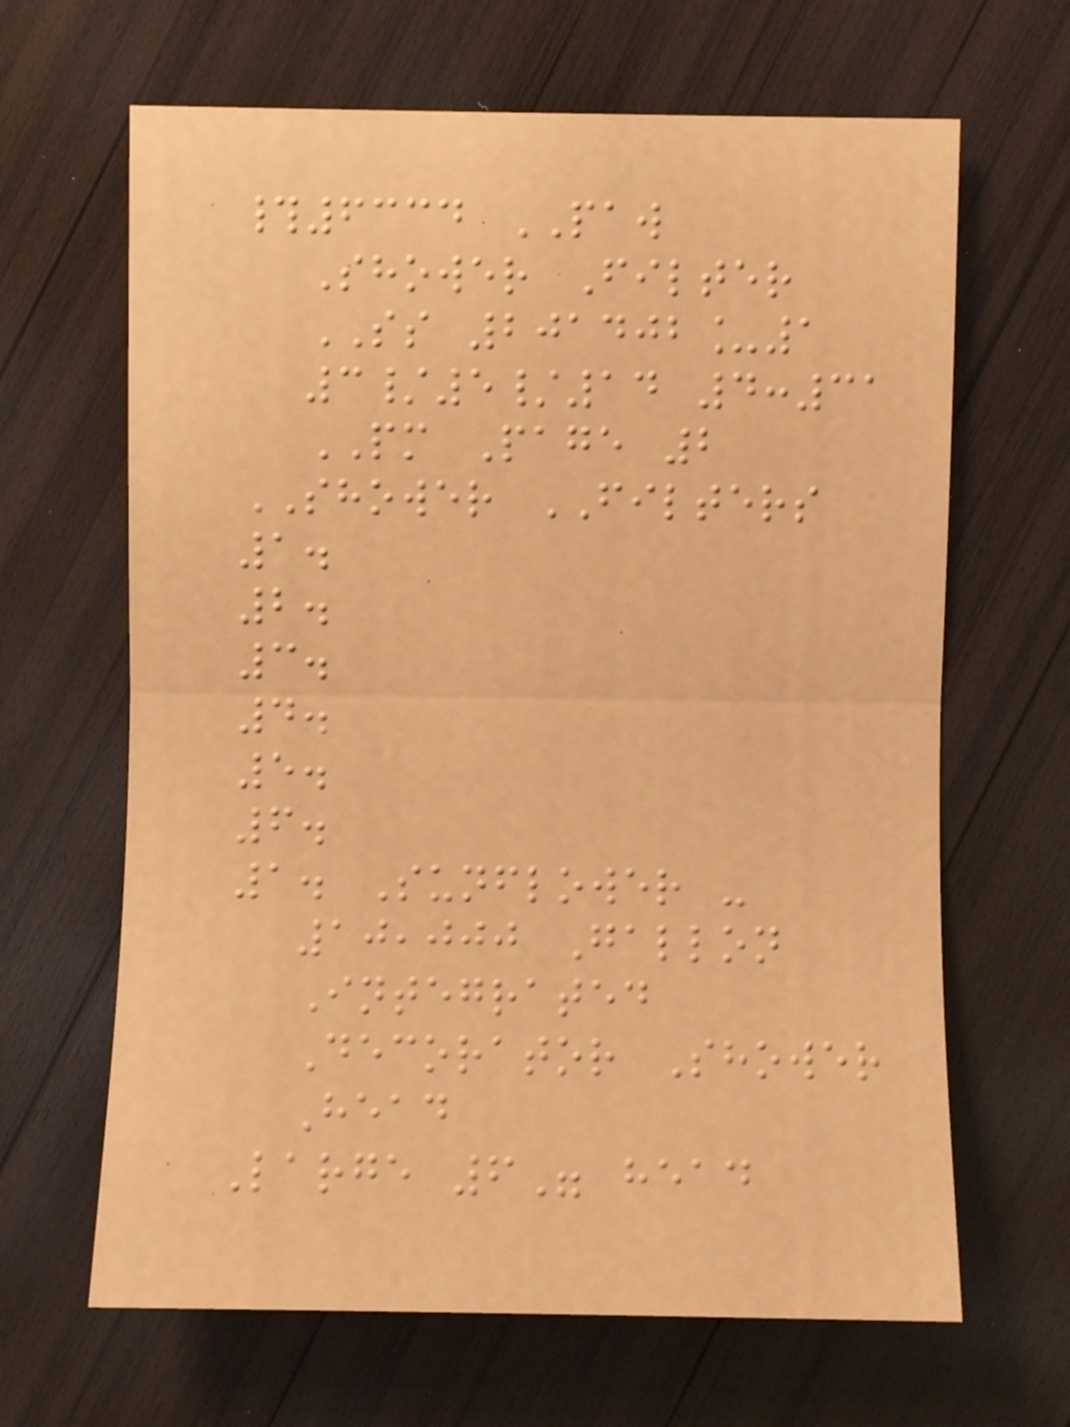#6334 PAW
Shower Filter
SS 201402_1
3/5/14 4:31
PM Page 2
SHOWER FILTERS
1.
2.
3.
4.
5.
6.
1. Sunflower -
10,000 Gallon
Integrated
Decorator Shower
Head
Large 6" head
